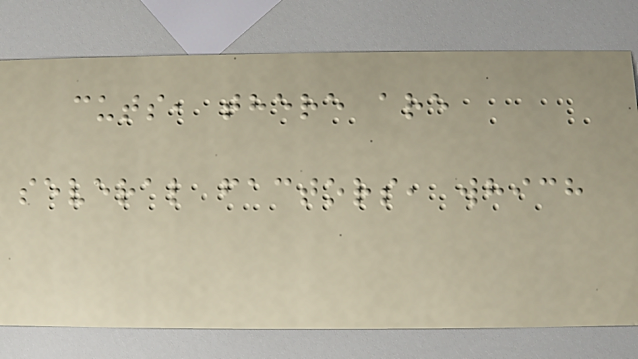cuts, there are
several factors, which
